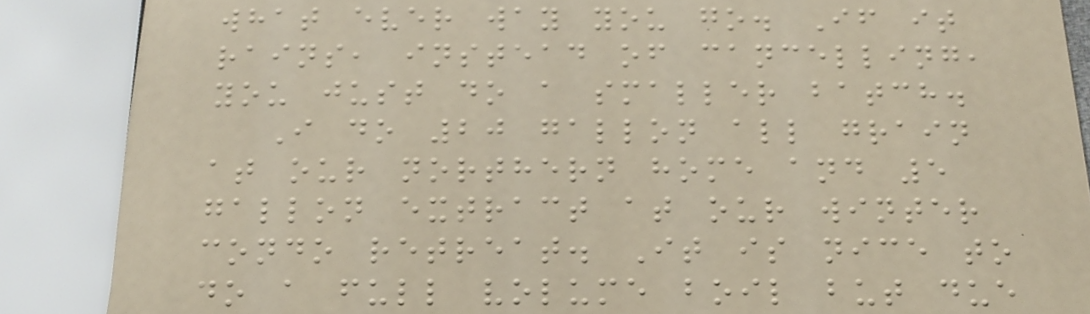what ever way you go. If it
rains, instead of cancelling,
you just do a smaller batch.
I do 20 gallon all grain
at our northern home and 5
gallon extract at our winter
condo retreat. It is nice to
do a full volume boil but due
